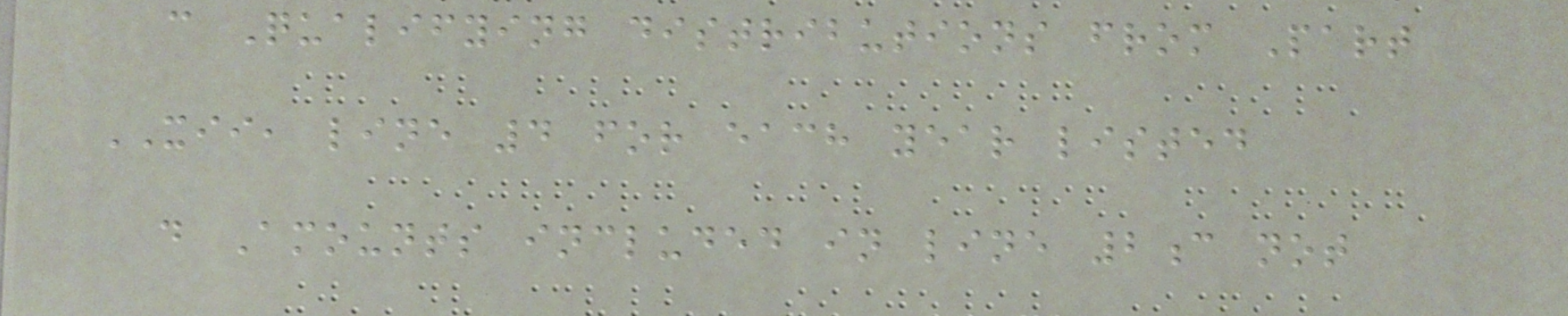c Qualifying distributions from Part
XII, line 4 for each year listed
d Amounts included in line 2c not
